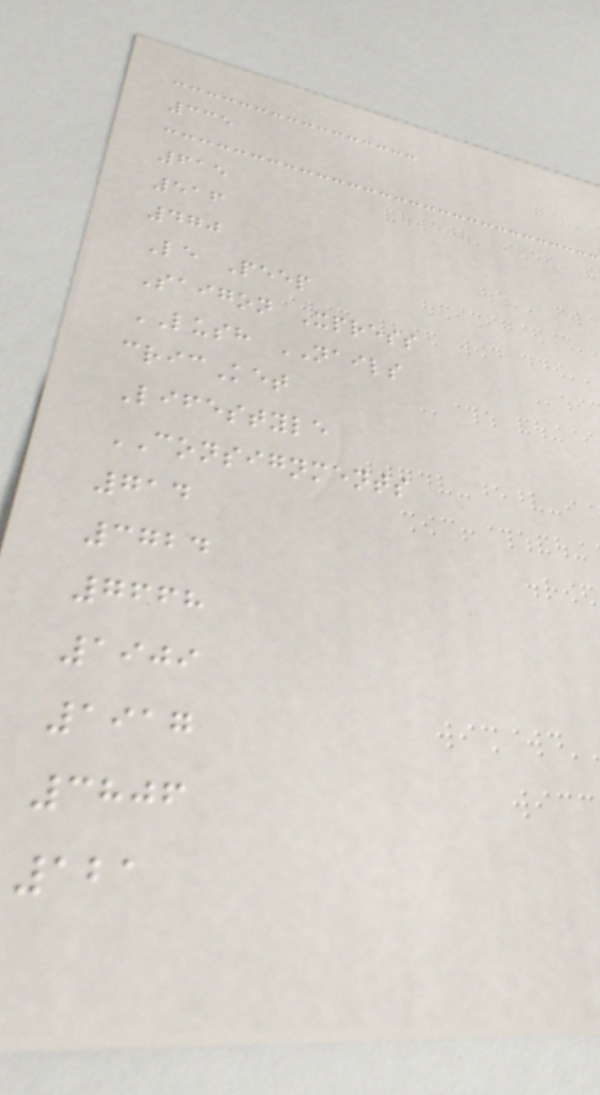335
615
516
470
Le Peep
Saigon Xpress
LUSH NAILS
cricKet
Lifestyle
CONSIGNMENTS
714
3724
7668
1909
1917
3806
121
